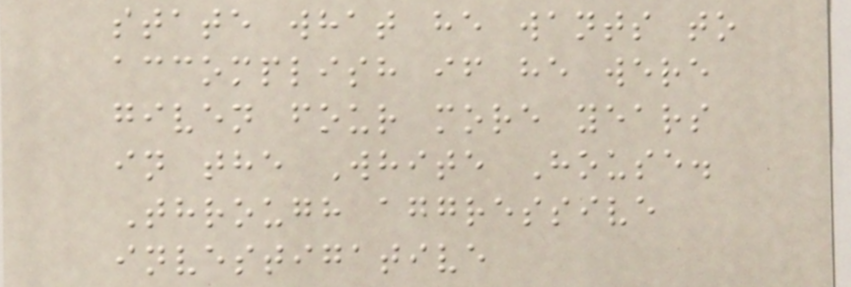state what he wants to
accomplish if he were
given four more years
in the White House.
Through aggressive
investigative
